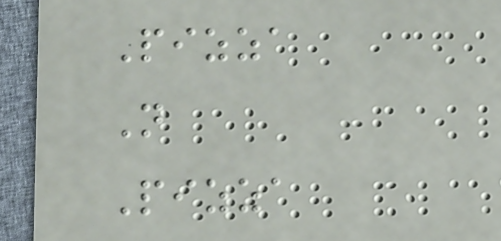Pizza
N
Pizza
